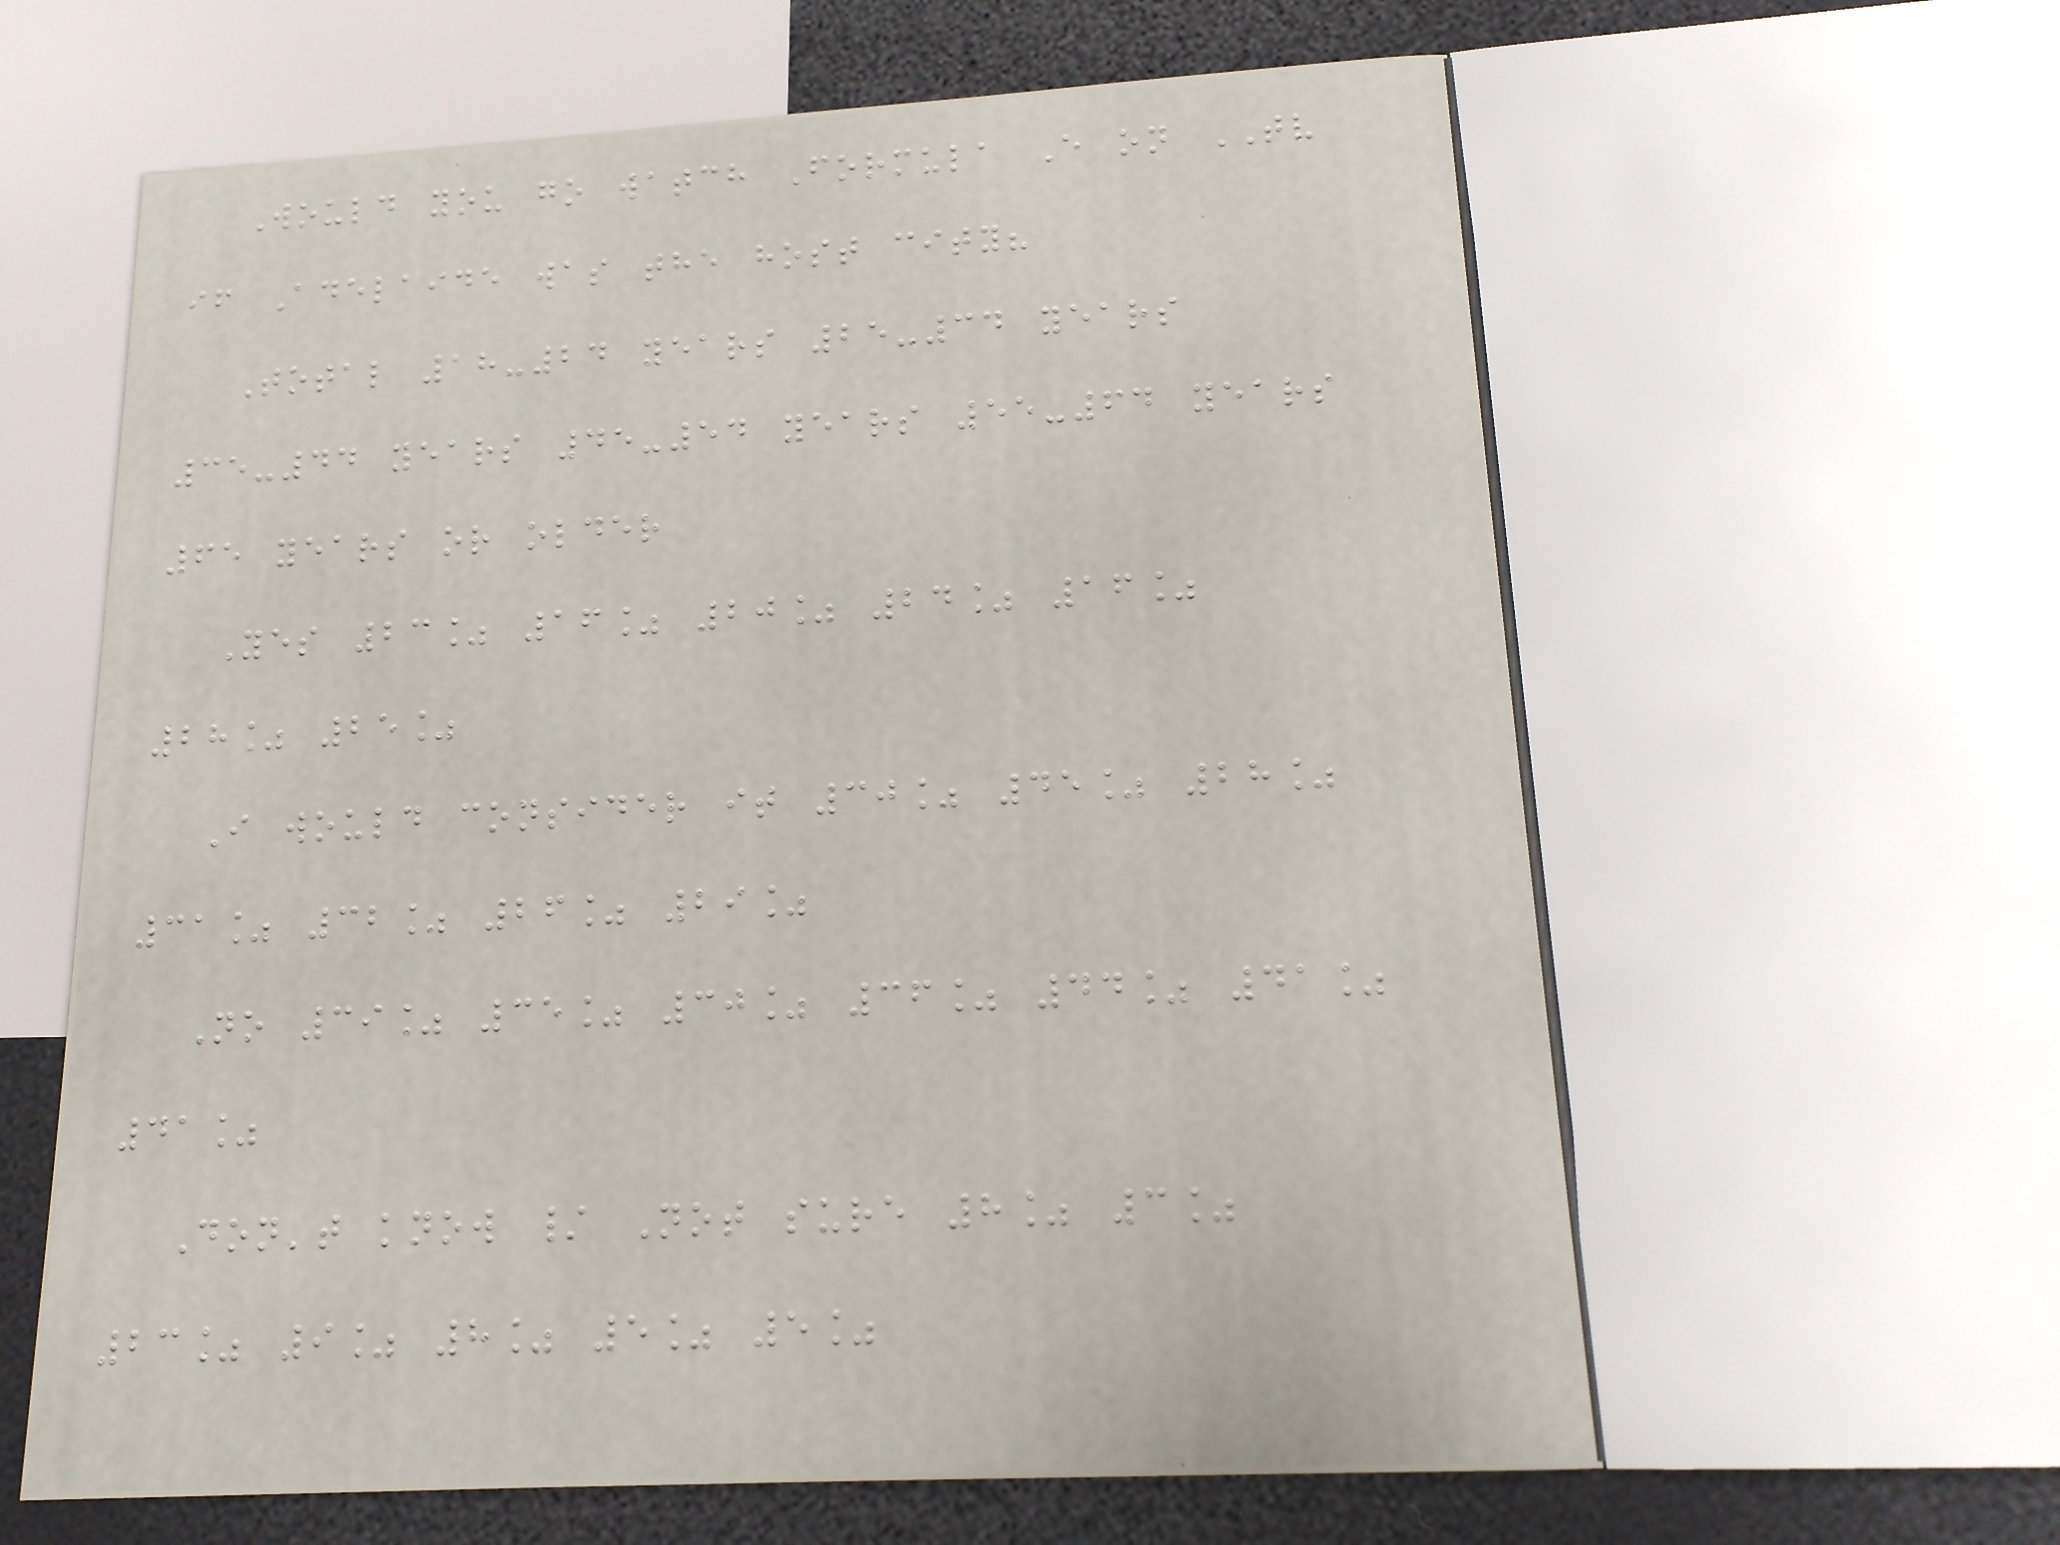Would you go watch Formula E on TV
if Adelaide was the host city?
Total 18-24 years 25-34 years
35-44 years 45-54 years 55-64 years
65 years or older
Yes 23% 16% 20% 24% 16%
28% 25%
I would consider it 30% 45% 28%
31% 32% 26% 29%
No 39% 35% 30% 36% 44% 41%
41%
Don't know / Not sure 8% 3%
23% 9% 8% 5% 5%
